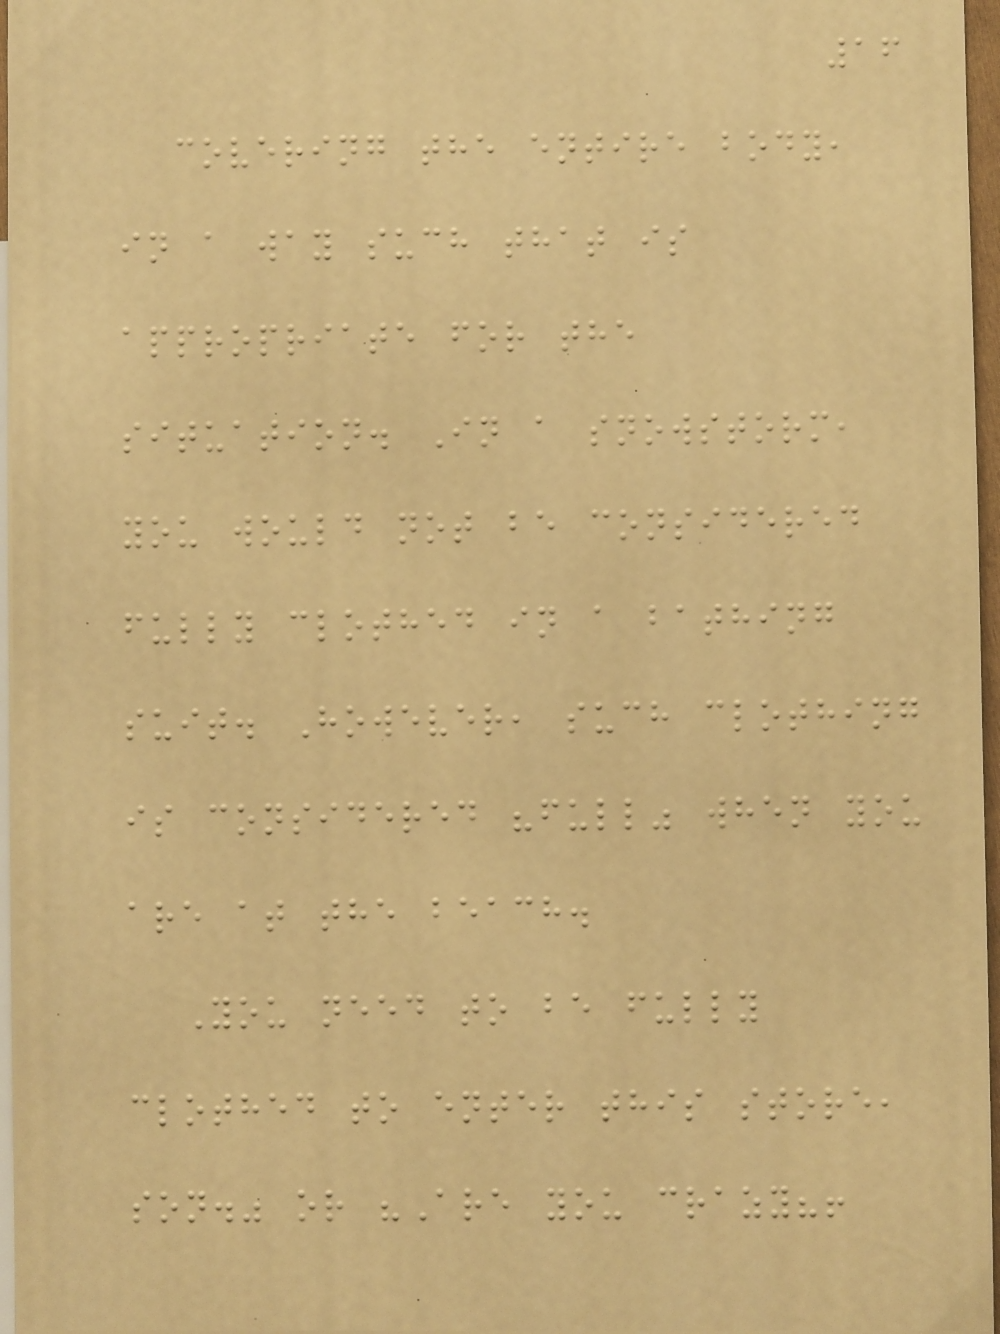16
covering the entire body,
in a way such that is
appropriate for the
situation. In a snowstorm,
you would not be considered
fully clothed in a bathing
suit. However, such clothing
is considered "full" when you
are at the beach.
You need to be fully
clothed to enter this store,
son." or "Are you crazy?!
